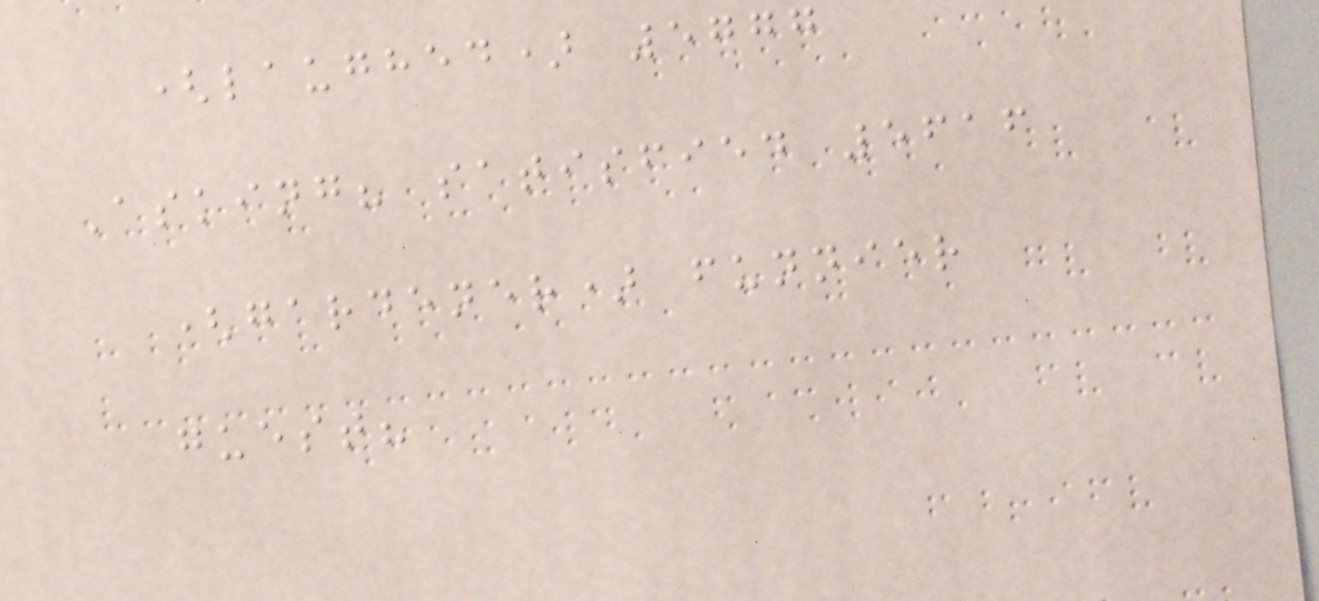(laughed) 5777
Asking? satisfied 5616
(gardener) funnier
guest?
